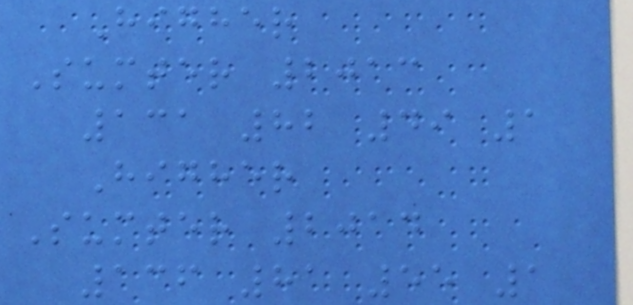Higher
Sumter 2013
131 82 49 1
Higher
Sumter 2014
136 81 55 1
